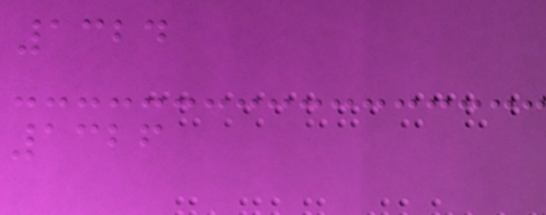1324
1326
